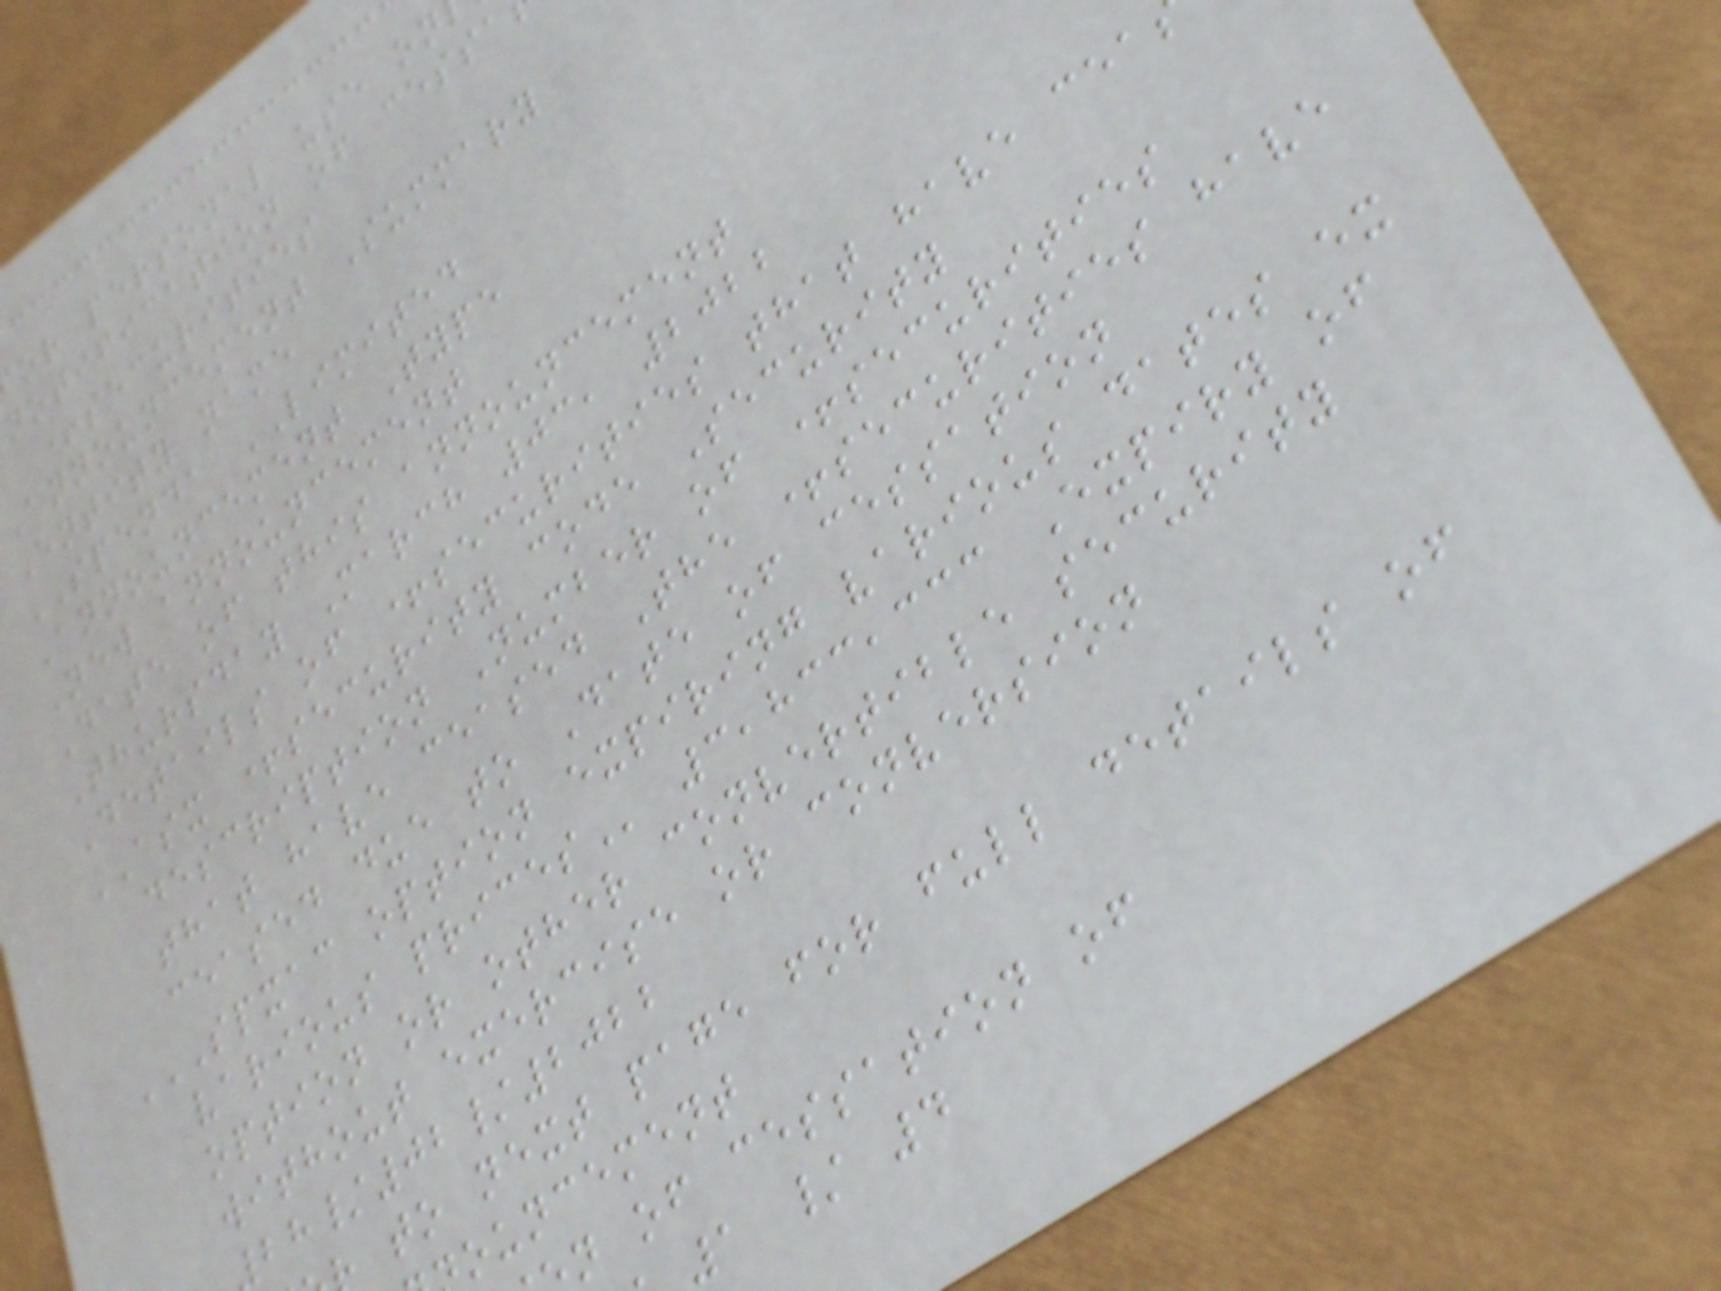or personal use on
notification of cessa
+securities
Announcement Summary
Entity name
SPENDA LIMITED
Announcement Type
New announcement
Date of this announcement
Thursday March 03, 2022
Details of +securities that have cea
ASX +security code Security
description Number of +securities
that have ceased The +securities have
ceased due to Date of cessation
SPXAC OPTION EXPIRING VARIOUS DATES EX
option or other convertible security
without exercise or conversion
/02/2022
to next page for full details of
ouncement
n of cessation of
1 / 4
